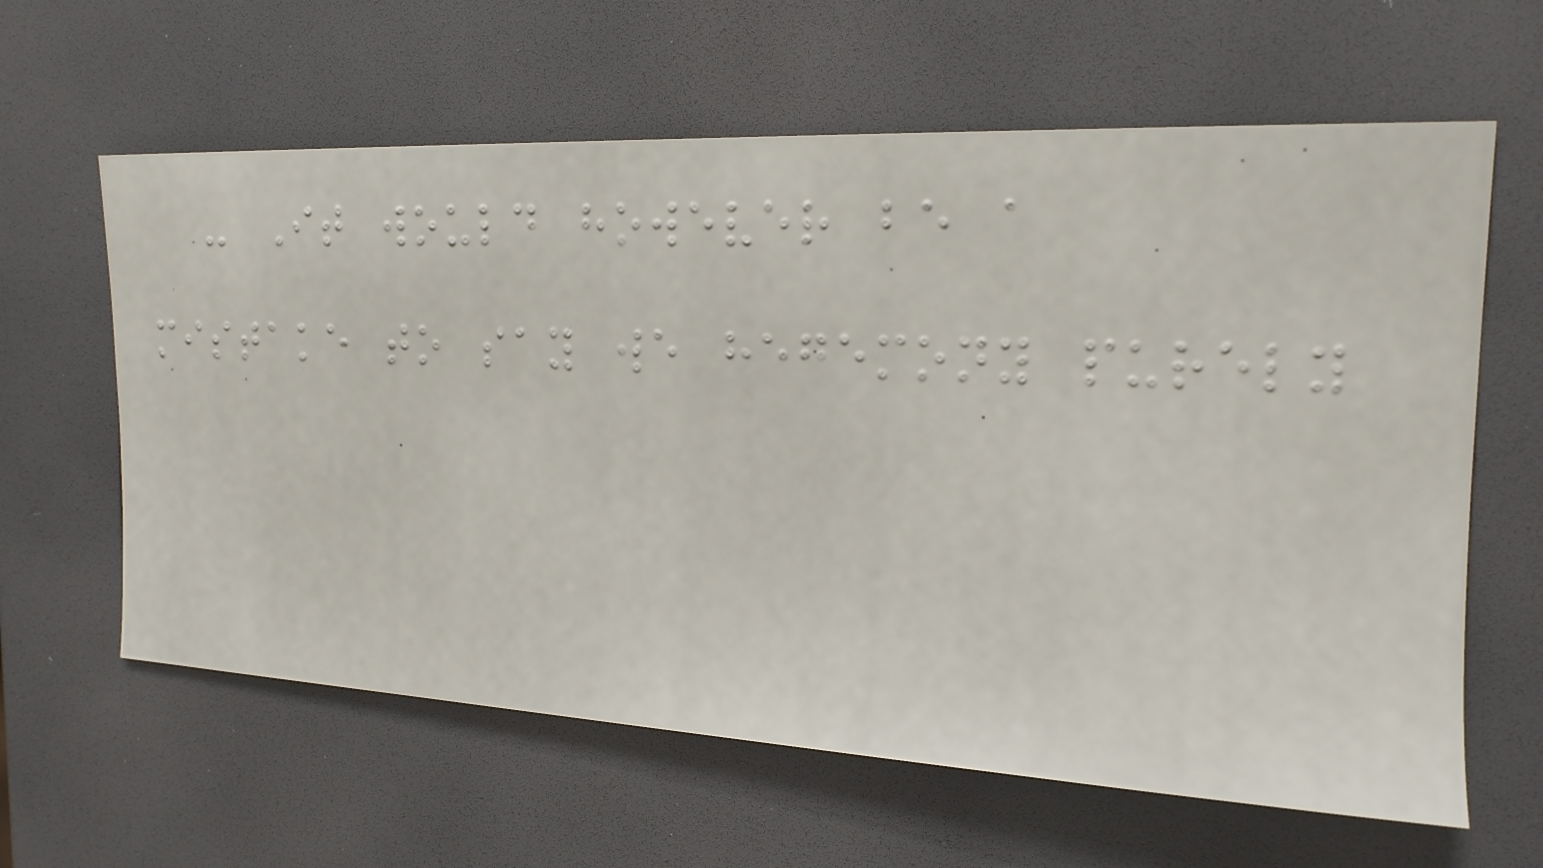- It would however be a
mistake to say we hegemony purely
